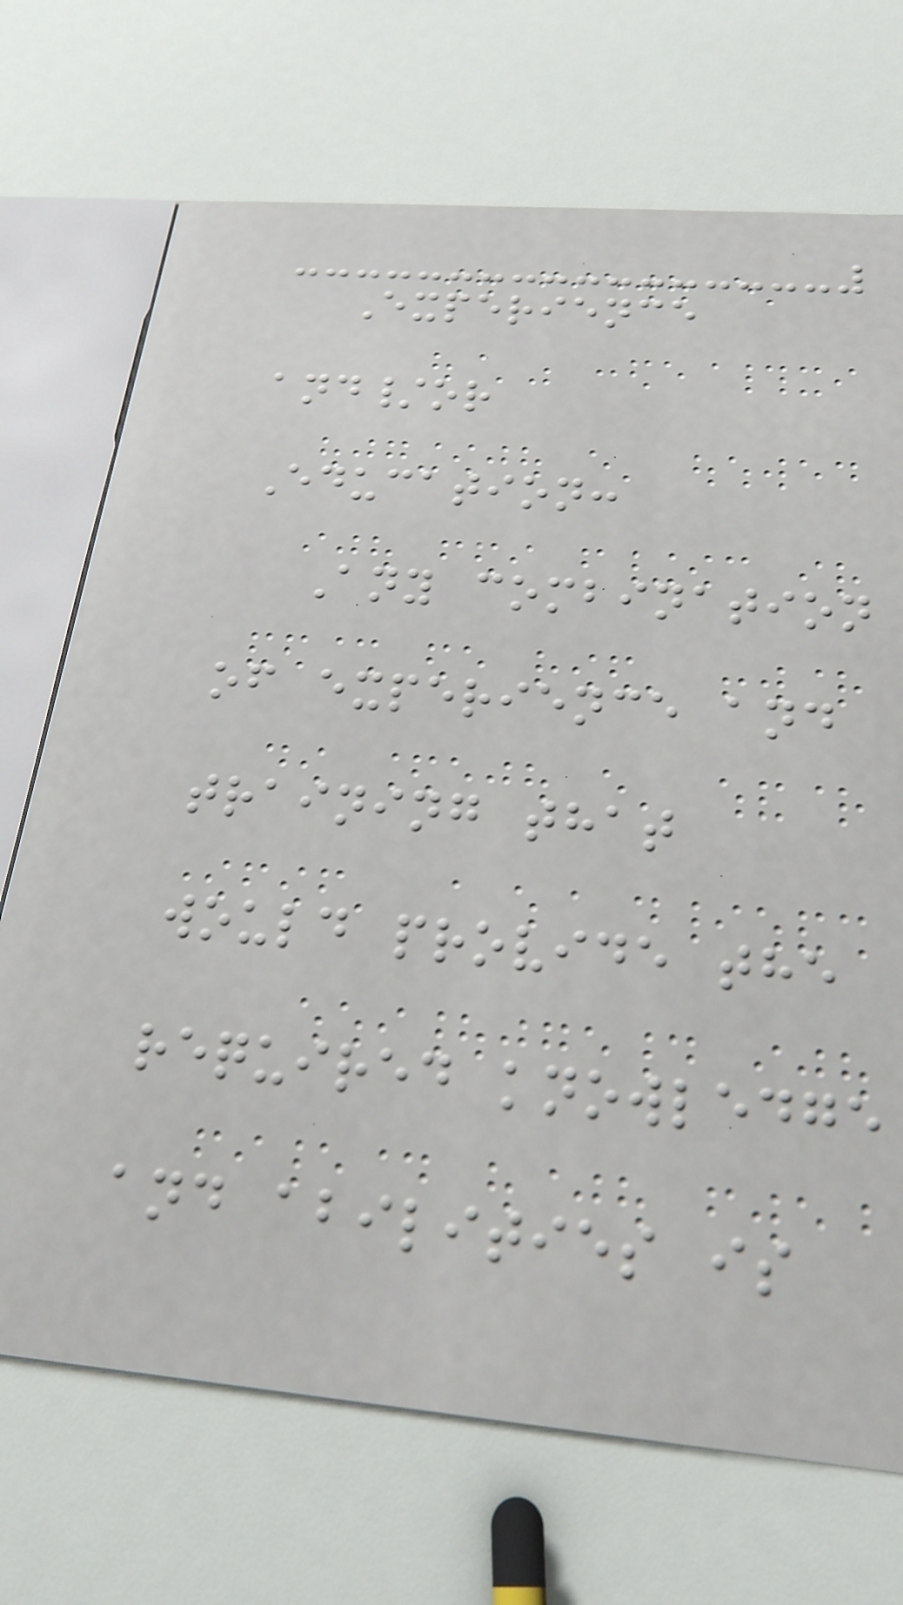Experience
and/or
Education:
Any combination
of experience and
training that
would provide the
required knowledge
and abilities is
